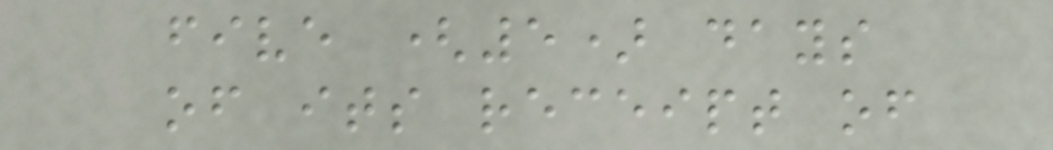five (5) days
of its receipt of
